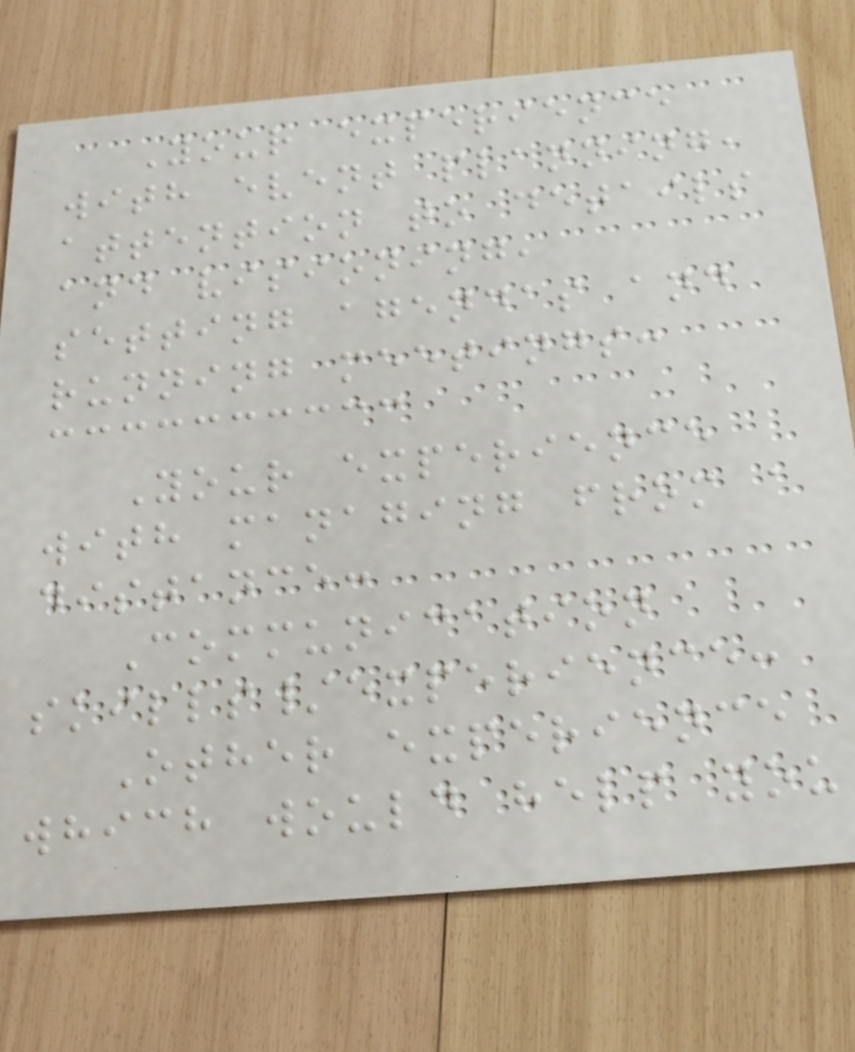Your experience
with event planning,
attention to details
and visioning,
setting agendas and
running meetings:
Your experience
with managing from a
distance:
Communication
skills/experience:
Other experience
which would help you
